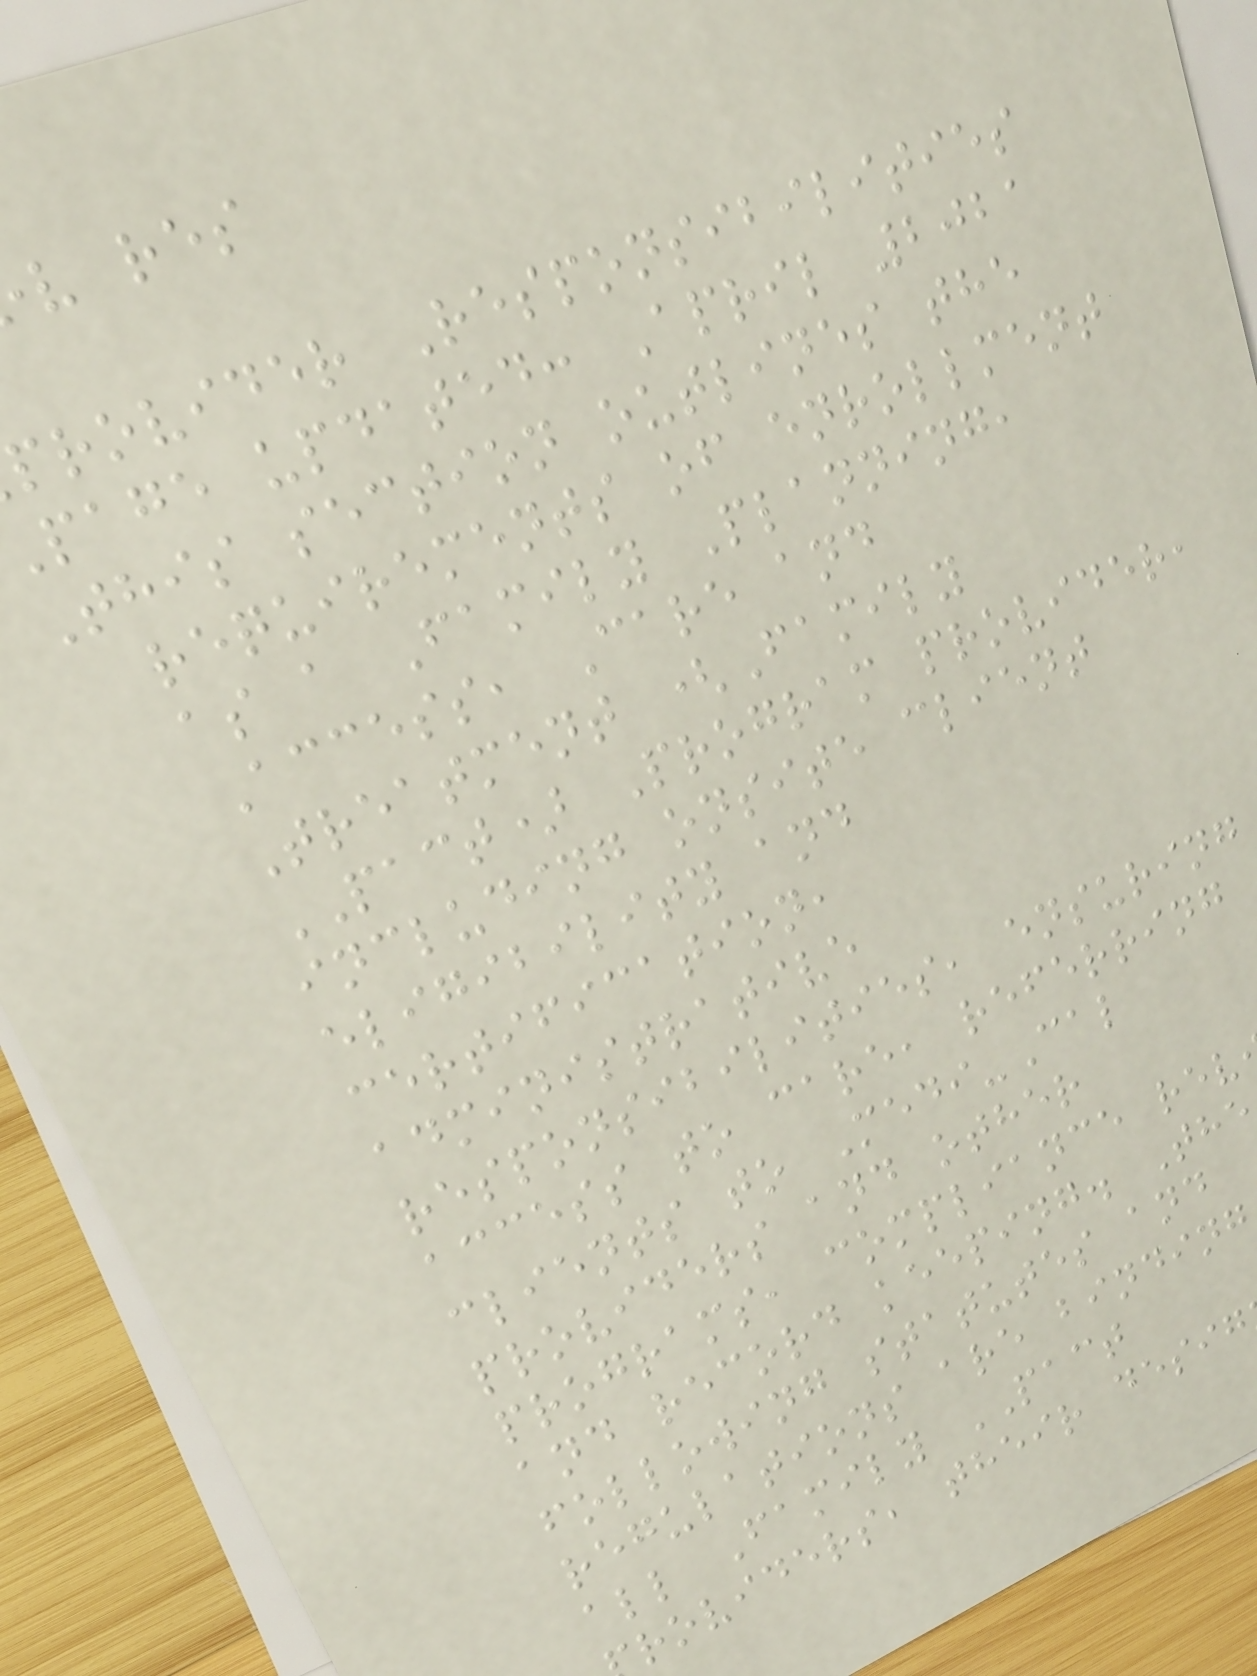v res
provider Responsibilities
page updated: April 2021
This section outlines the
requirements of enrollment
as a Family Planning,
Access, Care and
Treatment (Family
PACT) Program provider,
including onsite client
eligibility and
certification,
administrative
responsibilities, ensuring
access to care, referring
clients to Medi-Cal
providers and other
programs, compliance rev
and record keeping. The
following statutes and
regulations are binding
all Family PACT
roviders, their desig
